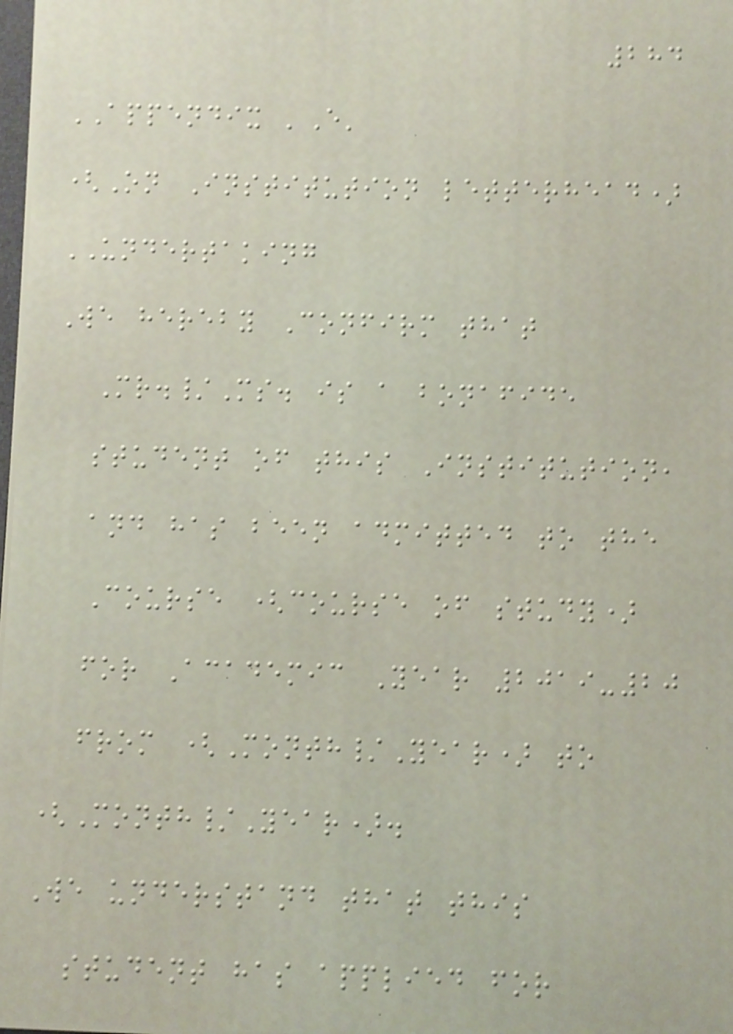284
APPENDIX 'E'
(On Institution letterhead)
UNDERTAKING
We hereby Confirm that
Mr./Ms. is a bonafide
student of this Institution,
and has been admitted to the
Course (course of study)
for Academic Year 2019-20
from (Month/Year) to
(Month/Year).
We understand that this
student has applied for
